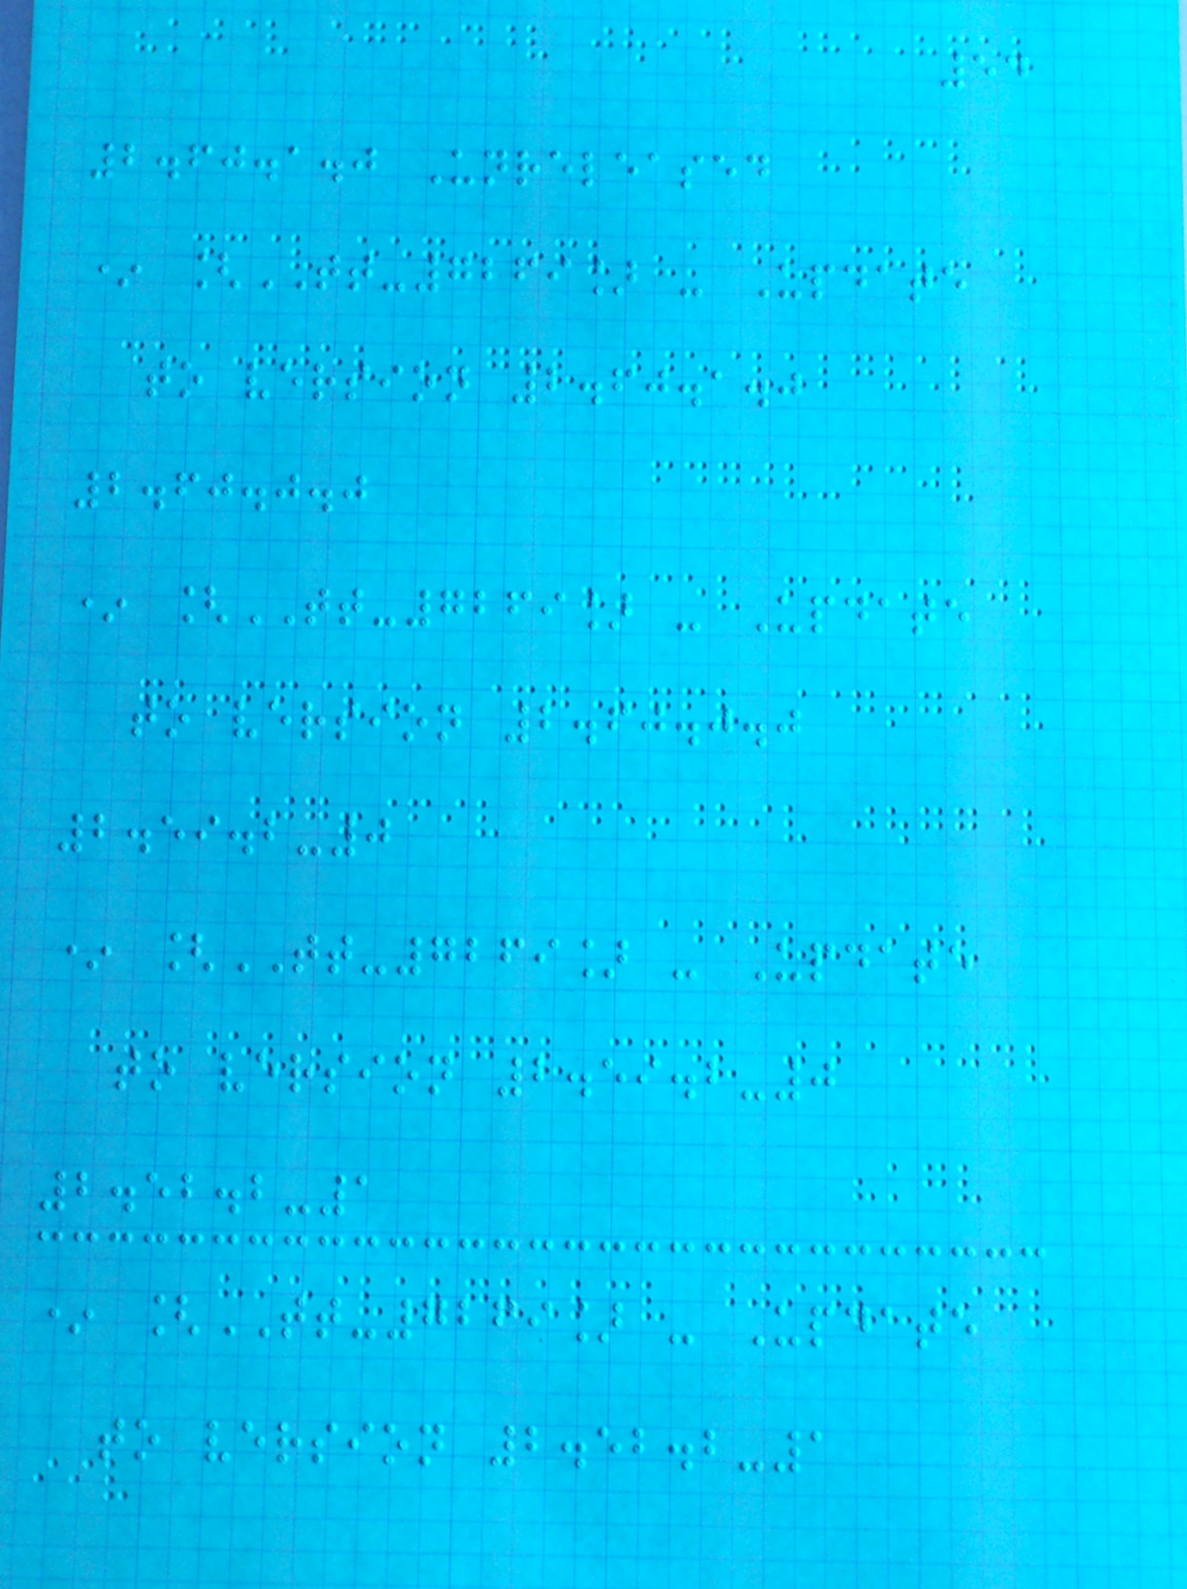54
2.60.1.0 Unreleased
* [TT-7269] - Update
to version 2.60.1.0
2.60.0.0
* [TT-7269] - Update
to version 2.60.0.0
2.59.2-0
* [TT-7269] - Update
to version 2.59.2-0
2.52.2-1
* [TT-7269] - Update
to version 2.52.2-1
